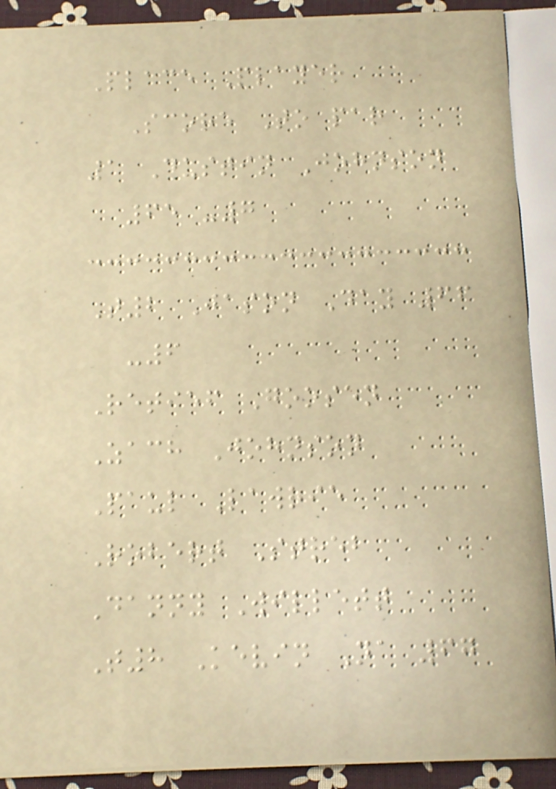Place Player
Score To par
1 Dustin Johnson
65 -7
T2 Jason Day 66
-6
Retief Goosen
Zach Johnson
Paul Lawrie
Robert Streb
Danny Willett
T8 Kevin Na 67
